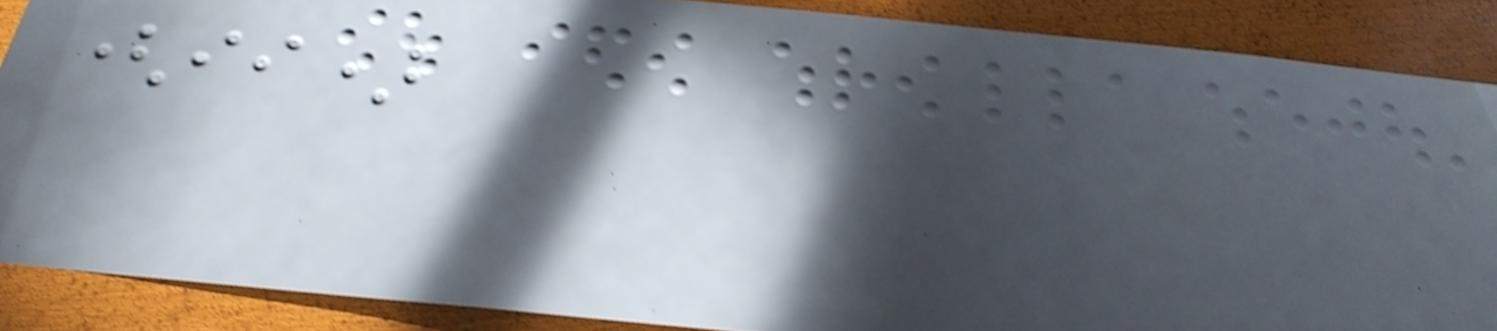(ii)
